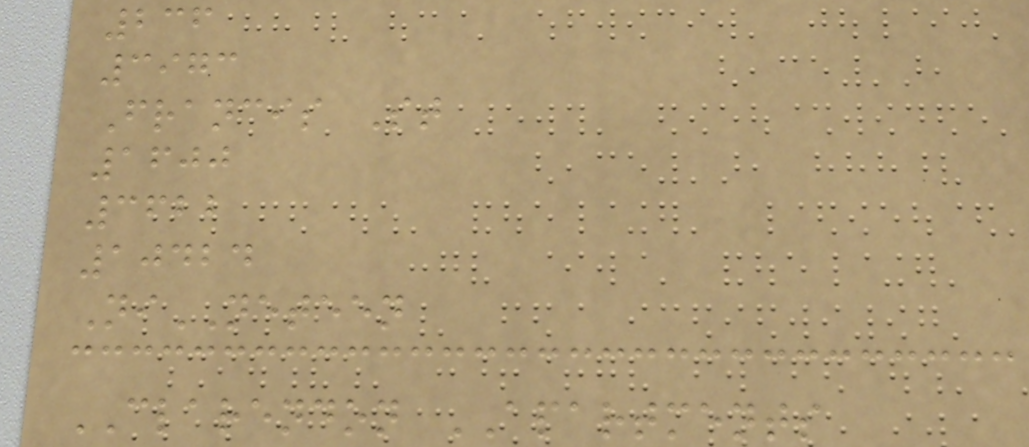236
3973
Francis St
1600
3622
10424
NiNETEEN
CLARENDON APARTMENTS
